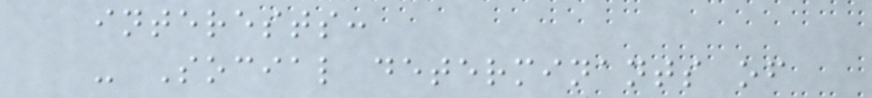interests:
- Social determinants of
